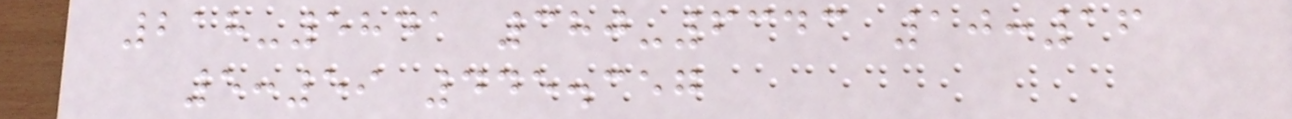218-5841 380-6343 10:16
5:59 445.357
